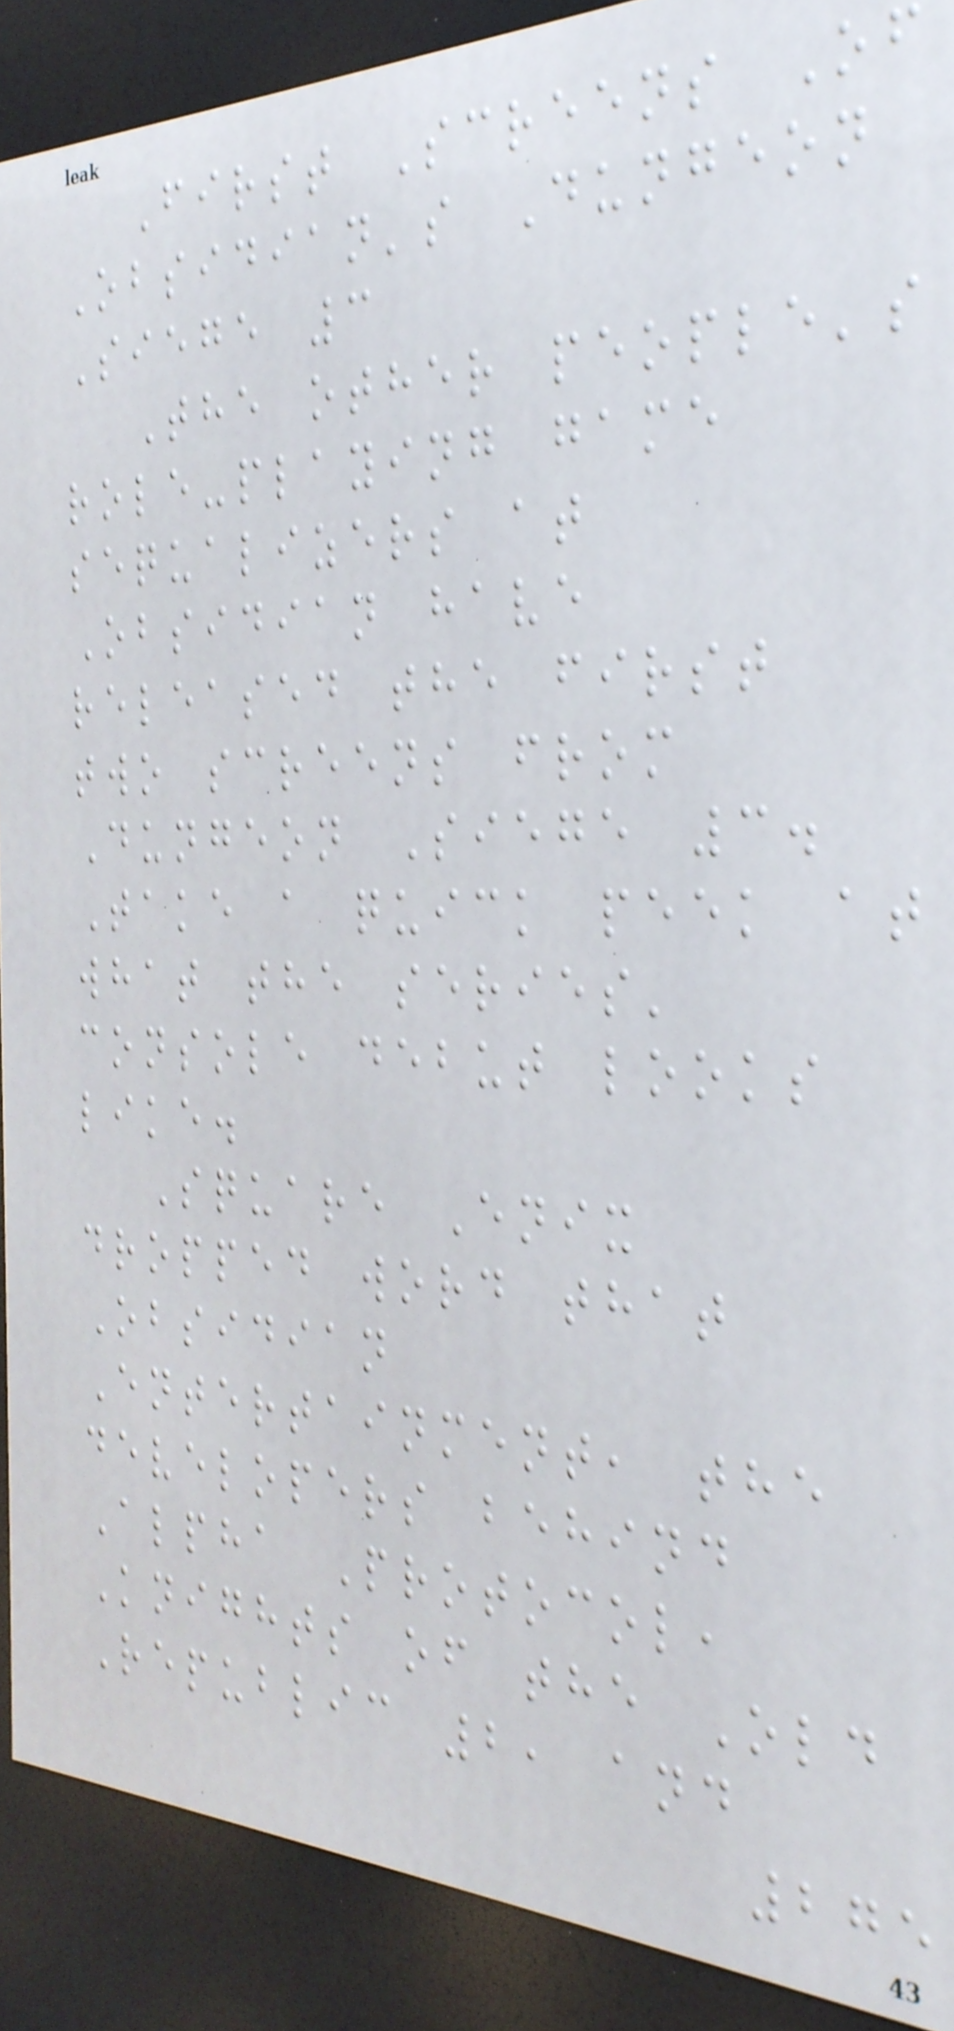First Screens Of
Obsidian's Dungeon
Siege 3
The other people's
role-playing game
sequalizers at
Obsidian have
released the first
two screens from
Dungeon Siege 3.
Take a quick peek at
what the series'
console debut looks
like.
Square Enix
dropped word that
Obsidian
Entertainment, the
developers behind
Alpha Protocol,
Knights of the Old
Republic 2, and
275
